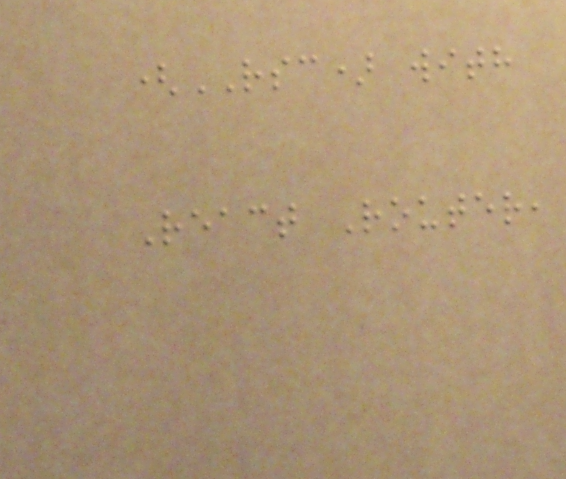(RSC) with
React Router,
